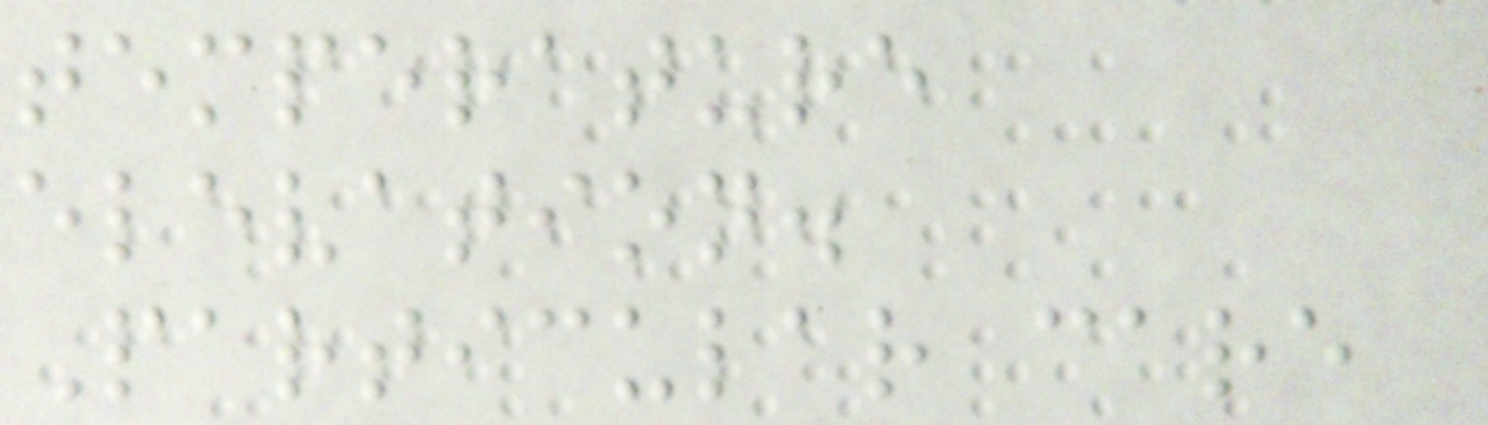temperature
elevation.
Particular care
